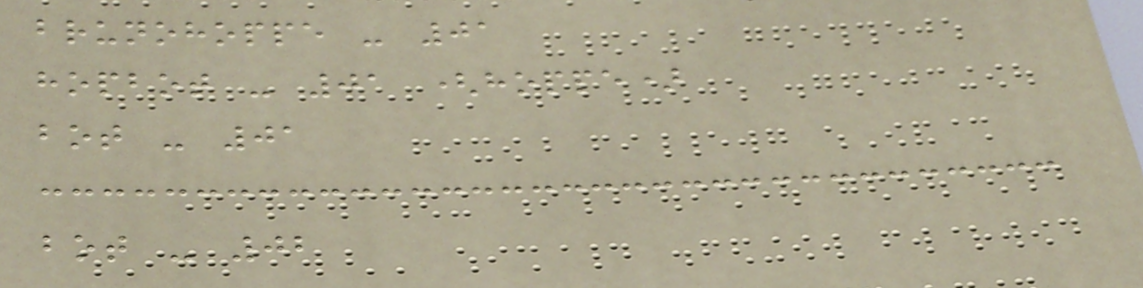brunohoppe - 01
hopbot - 01 (hoppe)
bot - 01
bot - 02
